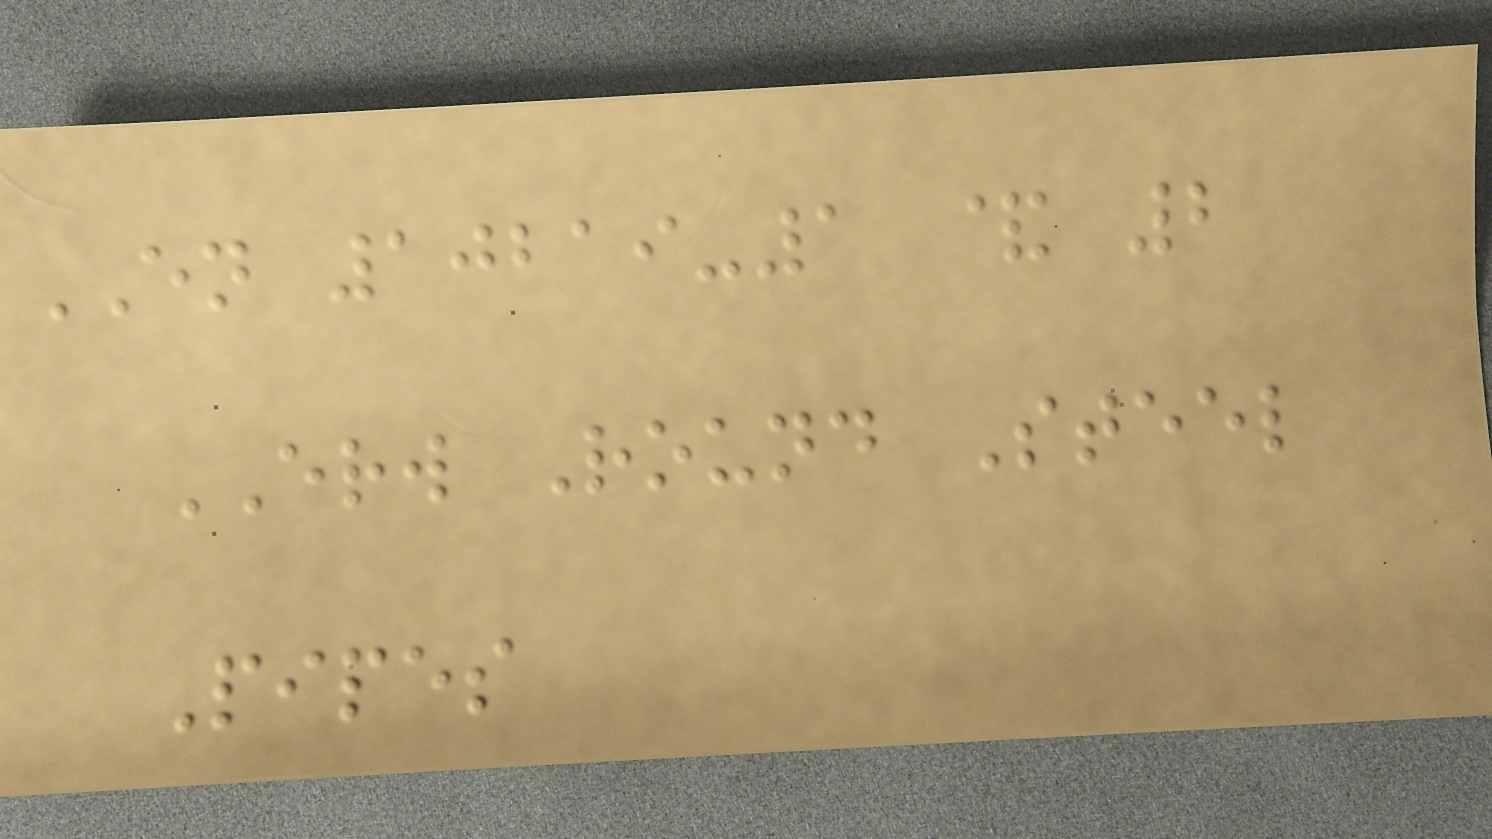EN 10219-1 & 2
ERW Round Steel
Pipes
